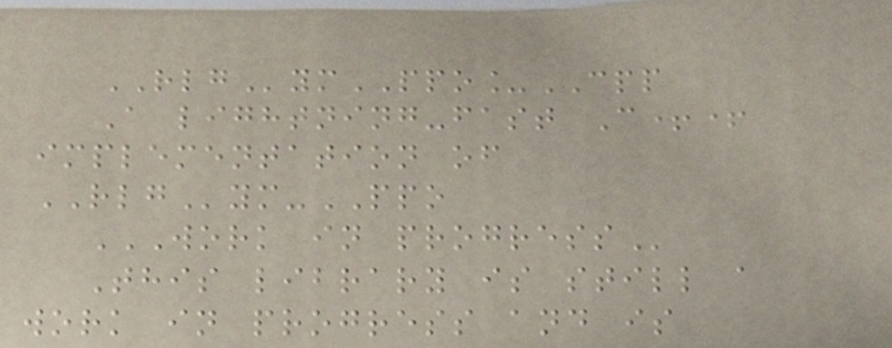RLGymPPO_CPP
A lightning-fast C++
implementation of
RLGym-PPO
WORK IN PROGRESS
This library is still a
work in progress and is
